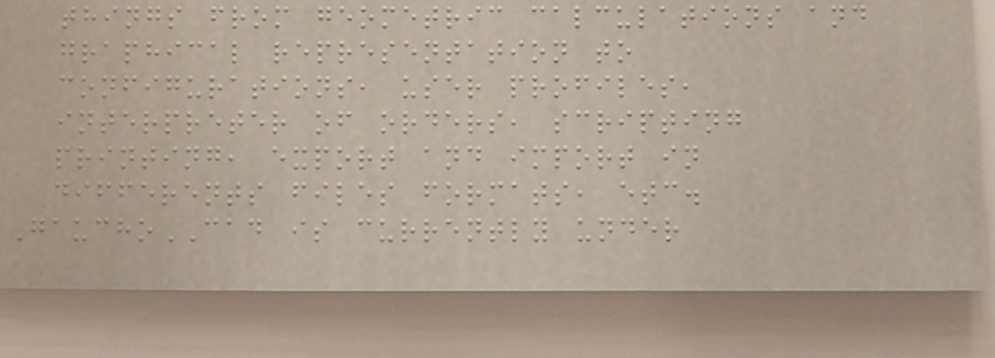things from geometric calculations and
graphical representation to
configurations, user profiles,
interpreter of orders, scripting
printing, export and import in
differents files formats, etc.
GauchoCAD is currently under
